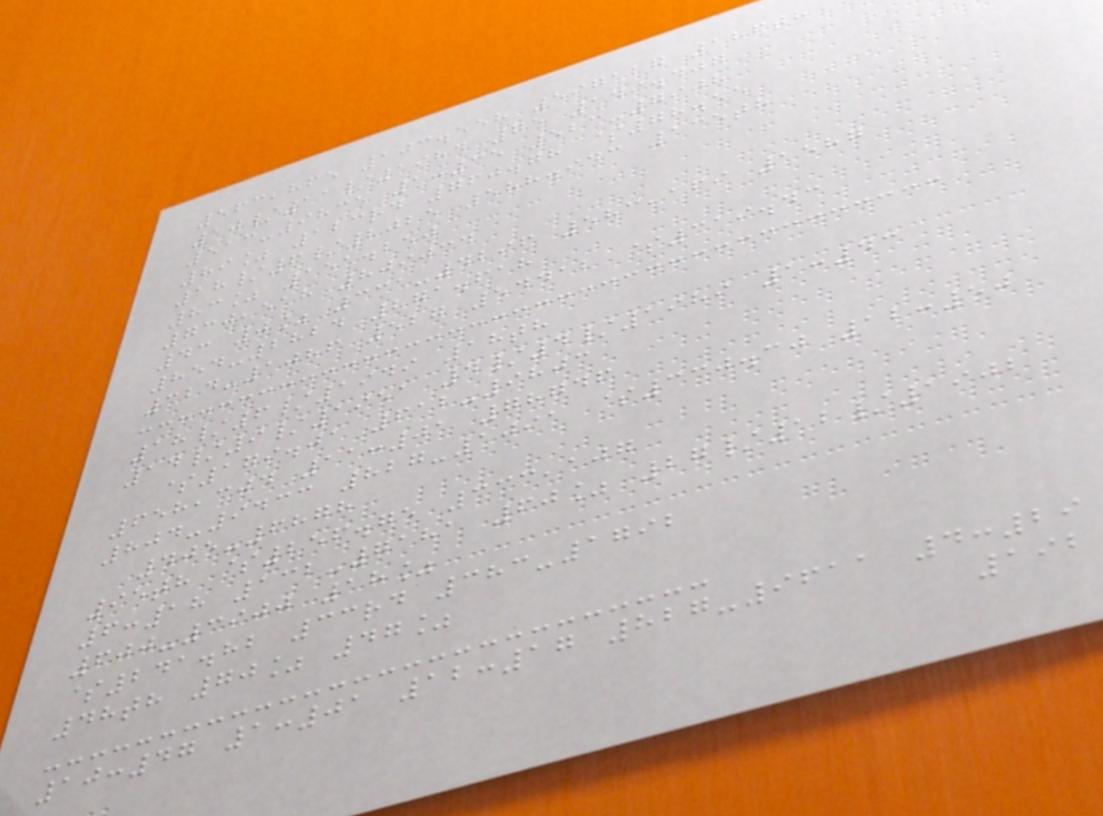563,865 103.558 597127 186th
10/11/1984 75 149.407
513-9835 1:35 523-7908
89% 123rd 760.78 $78.55
18/6/2025 588.943 135th
83% 151.250
730,518 809034
43 0% 331-4296 583,169 1587
854-2824 871.618
324-1086 527 54412 $319.43
18/6/1949 18th
14/9/1951 4/4/1989 1:43
$179.01 612-9803
658,304 11:01 78746
804-9433 827-1091 $330.30 12:50
405-6878
95th $256.75 333,107
6:18 132-7181 60% 27/12/1902
600-3900 18%
$241.82 33rd 383-1792
48th 70% 47%
10:47 1:01 12:17 827-9611 4:29
192
